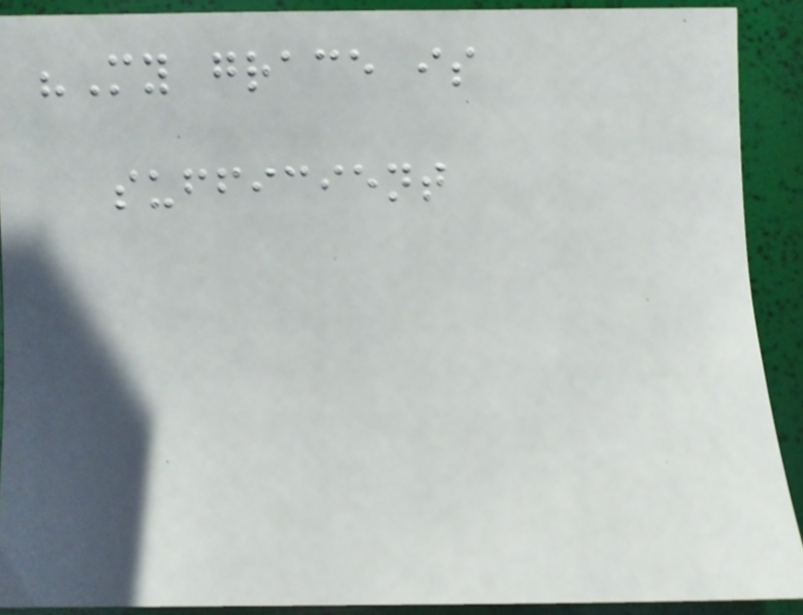"My grace is
sufficient
